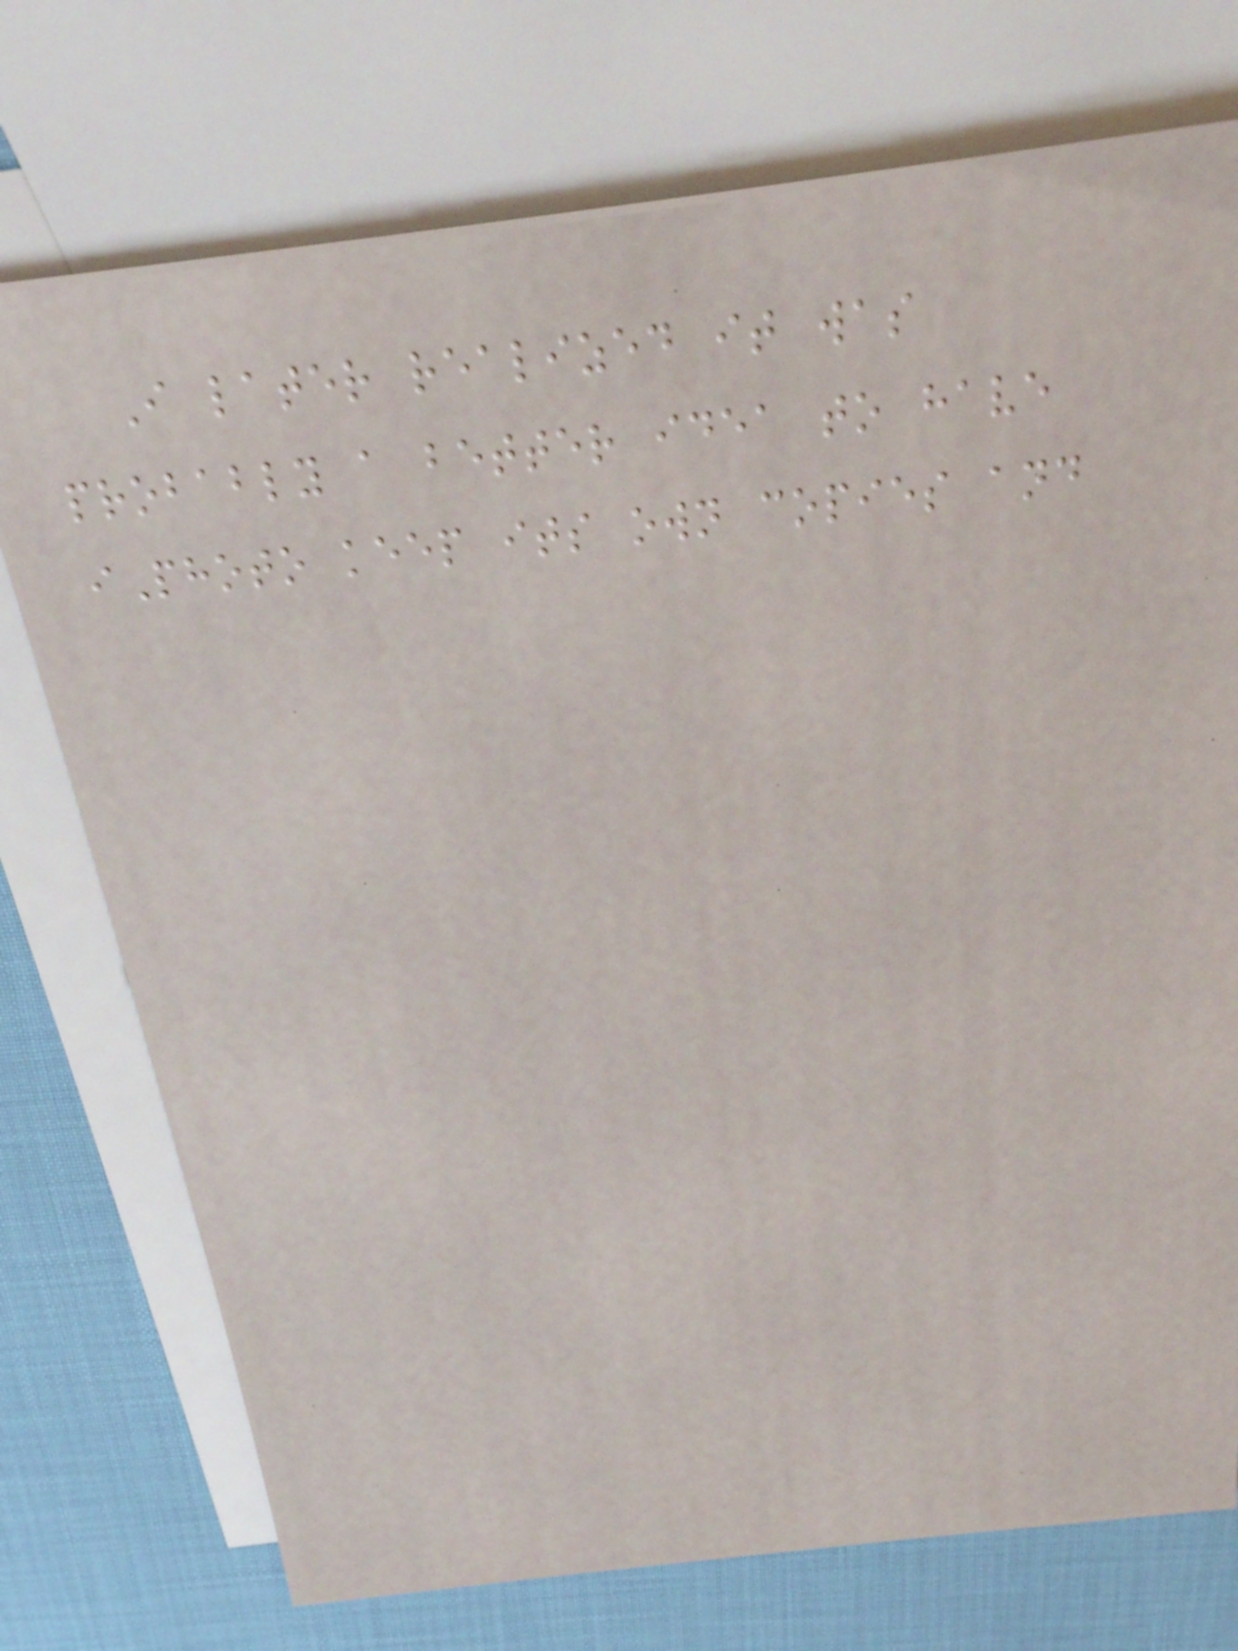I later realized it was
probably a better idea to have
iPhoto keep its own copies and
